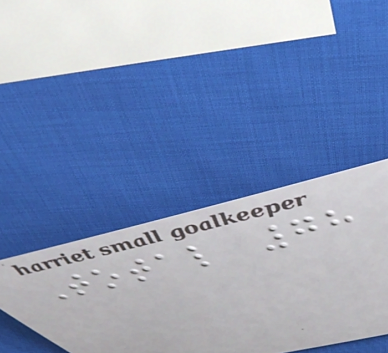Total 78
